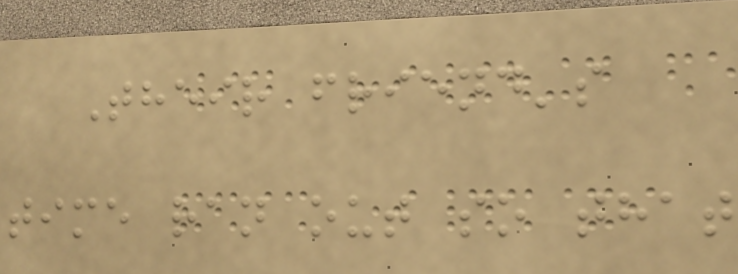Their friend's
time ran out so that
